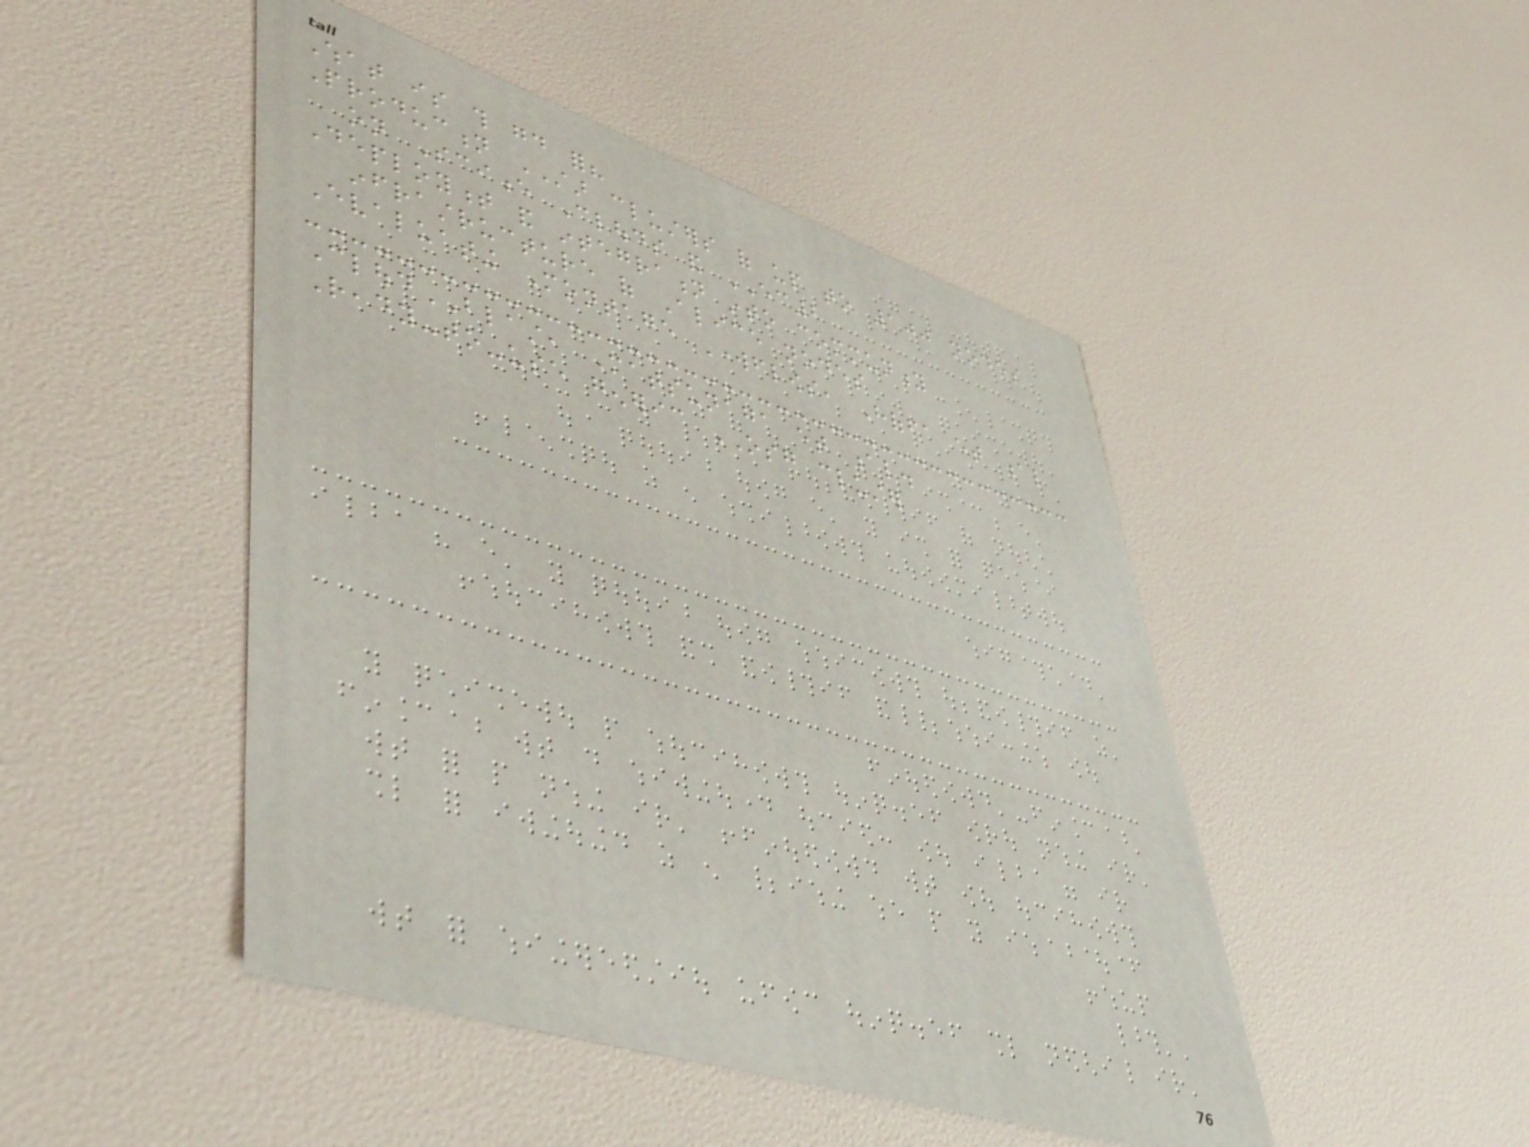What is this good for?
Production STAR clusters of up to 100 nodes
on Science Clouds and EC2
Deployment and integration into community
infrastructure of Alice nodes
Evaluating Montage Workflows, Hoffa et al
CloudBLAST, Matsunaga et al.
Ready-to-use generic OSG cluster
